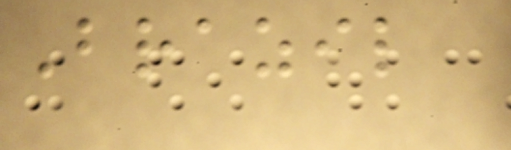Brazil
